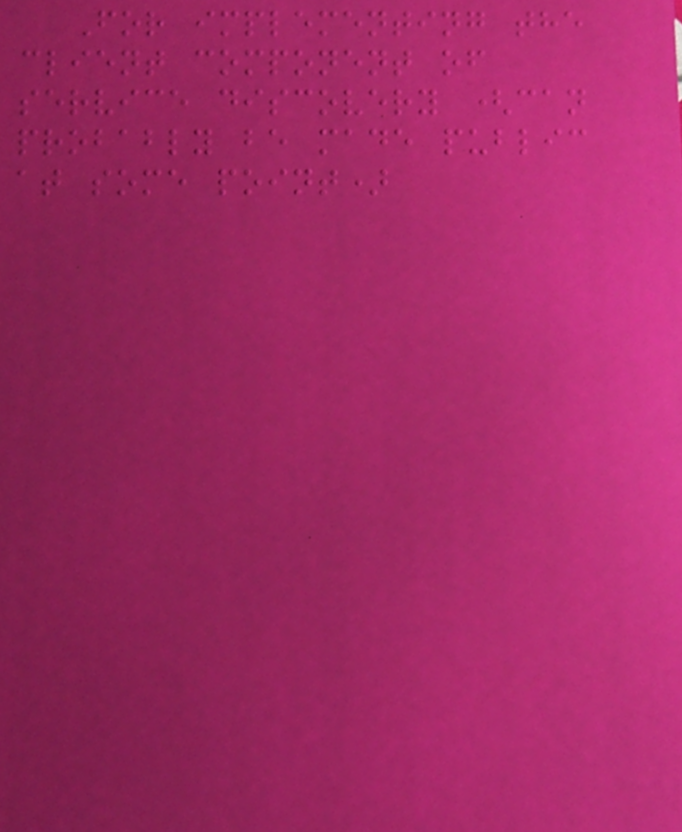For implementing the
client component of
service discovery (can
probably be made public
at some point)
